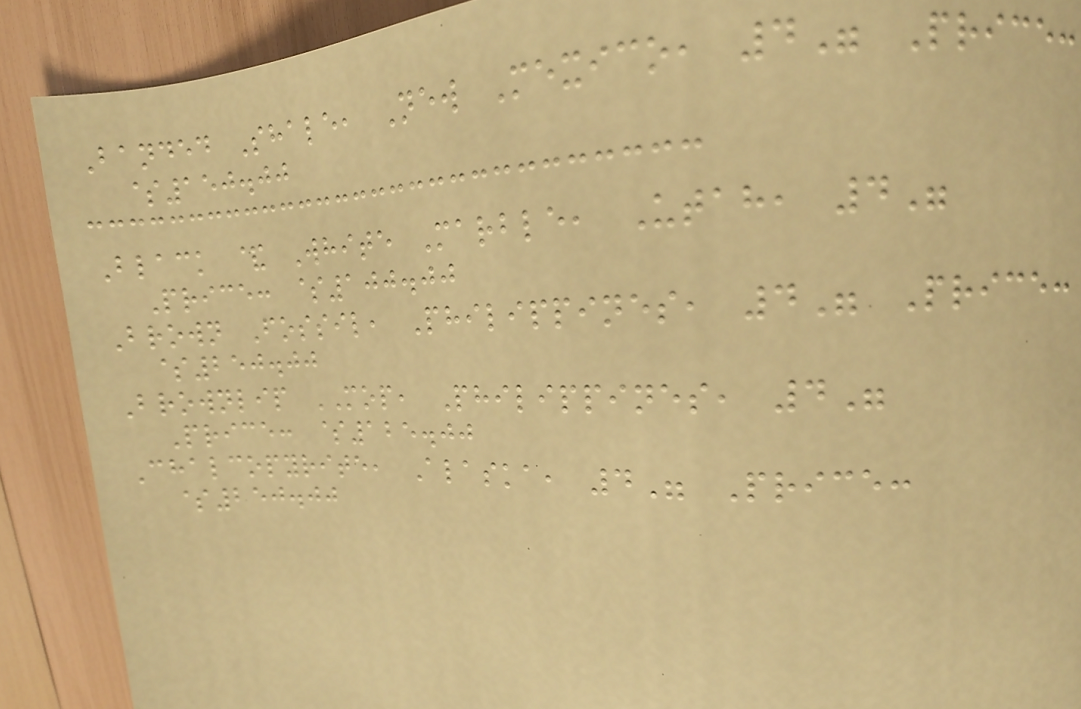Banded Shale, New Mexico, 4" Price:
$150.00
Black & White Marble, Utah, 4"
Price: $100.00
Brown Fossil, Philippines, 4" Price:
$250.00
Brownlip MOP, Philippines, 4"
Price: $125.00
Chalcopyrite, Alaska, 4" Price:
$250.00
